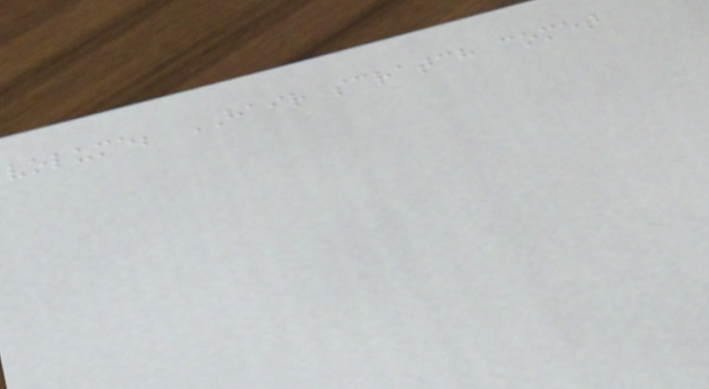volume; HAIR scratch comet
